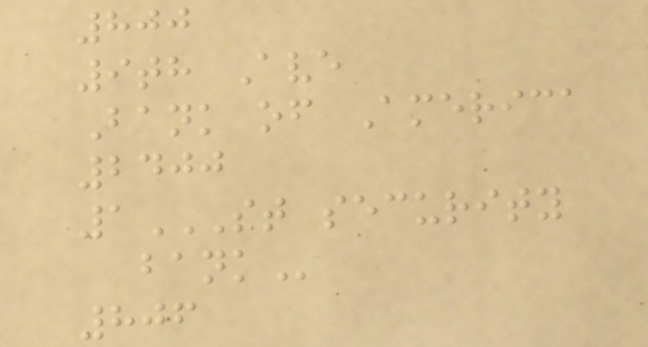800
9th Ave
Bank of America
2400
1ST SECURITY
BANK
806
